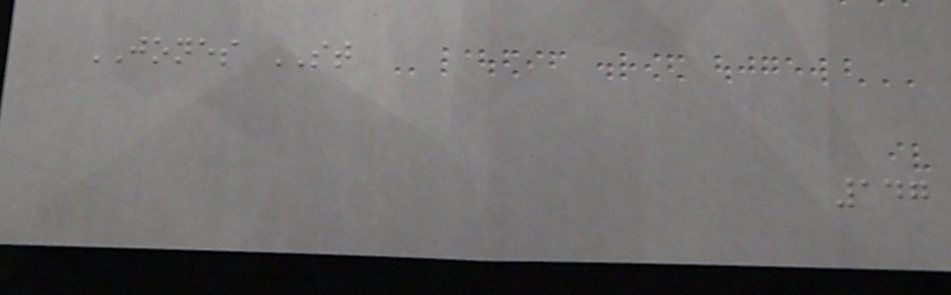JONES ST
147
